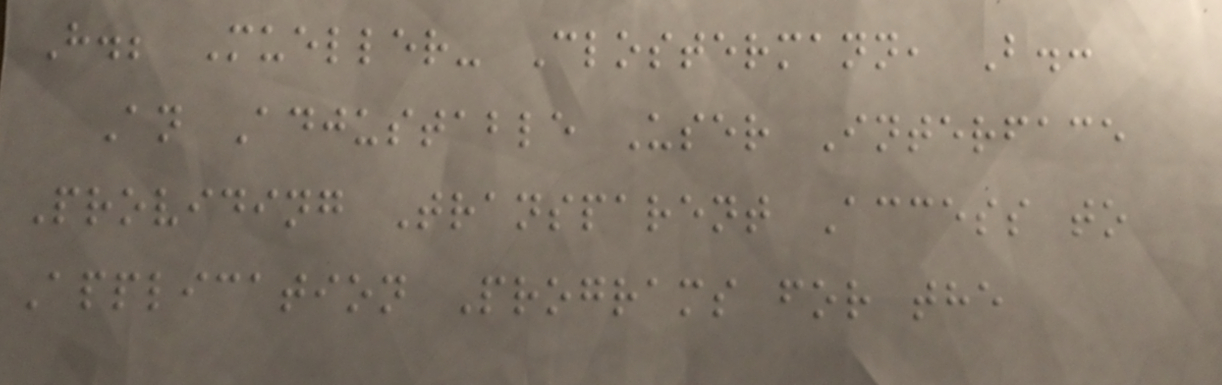H.; Mueller- Clostermann, B.:
An Adjustable User Interface
Providing Transparent Access to
Application Programs for the
